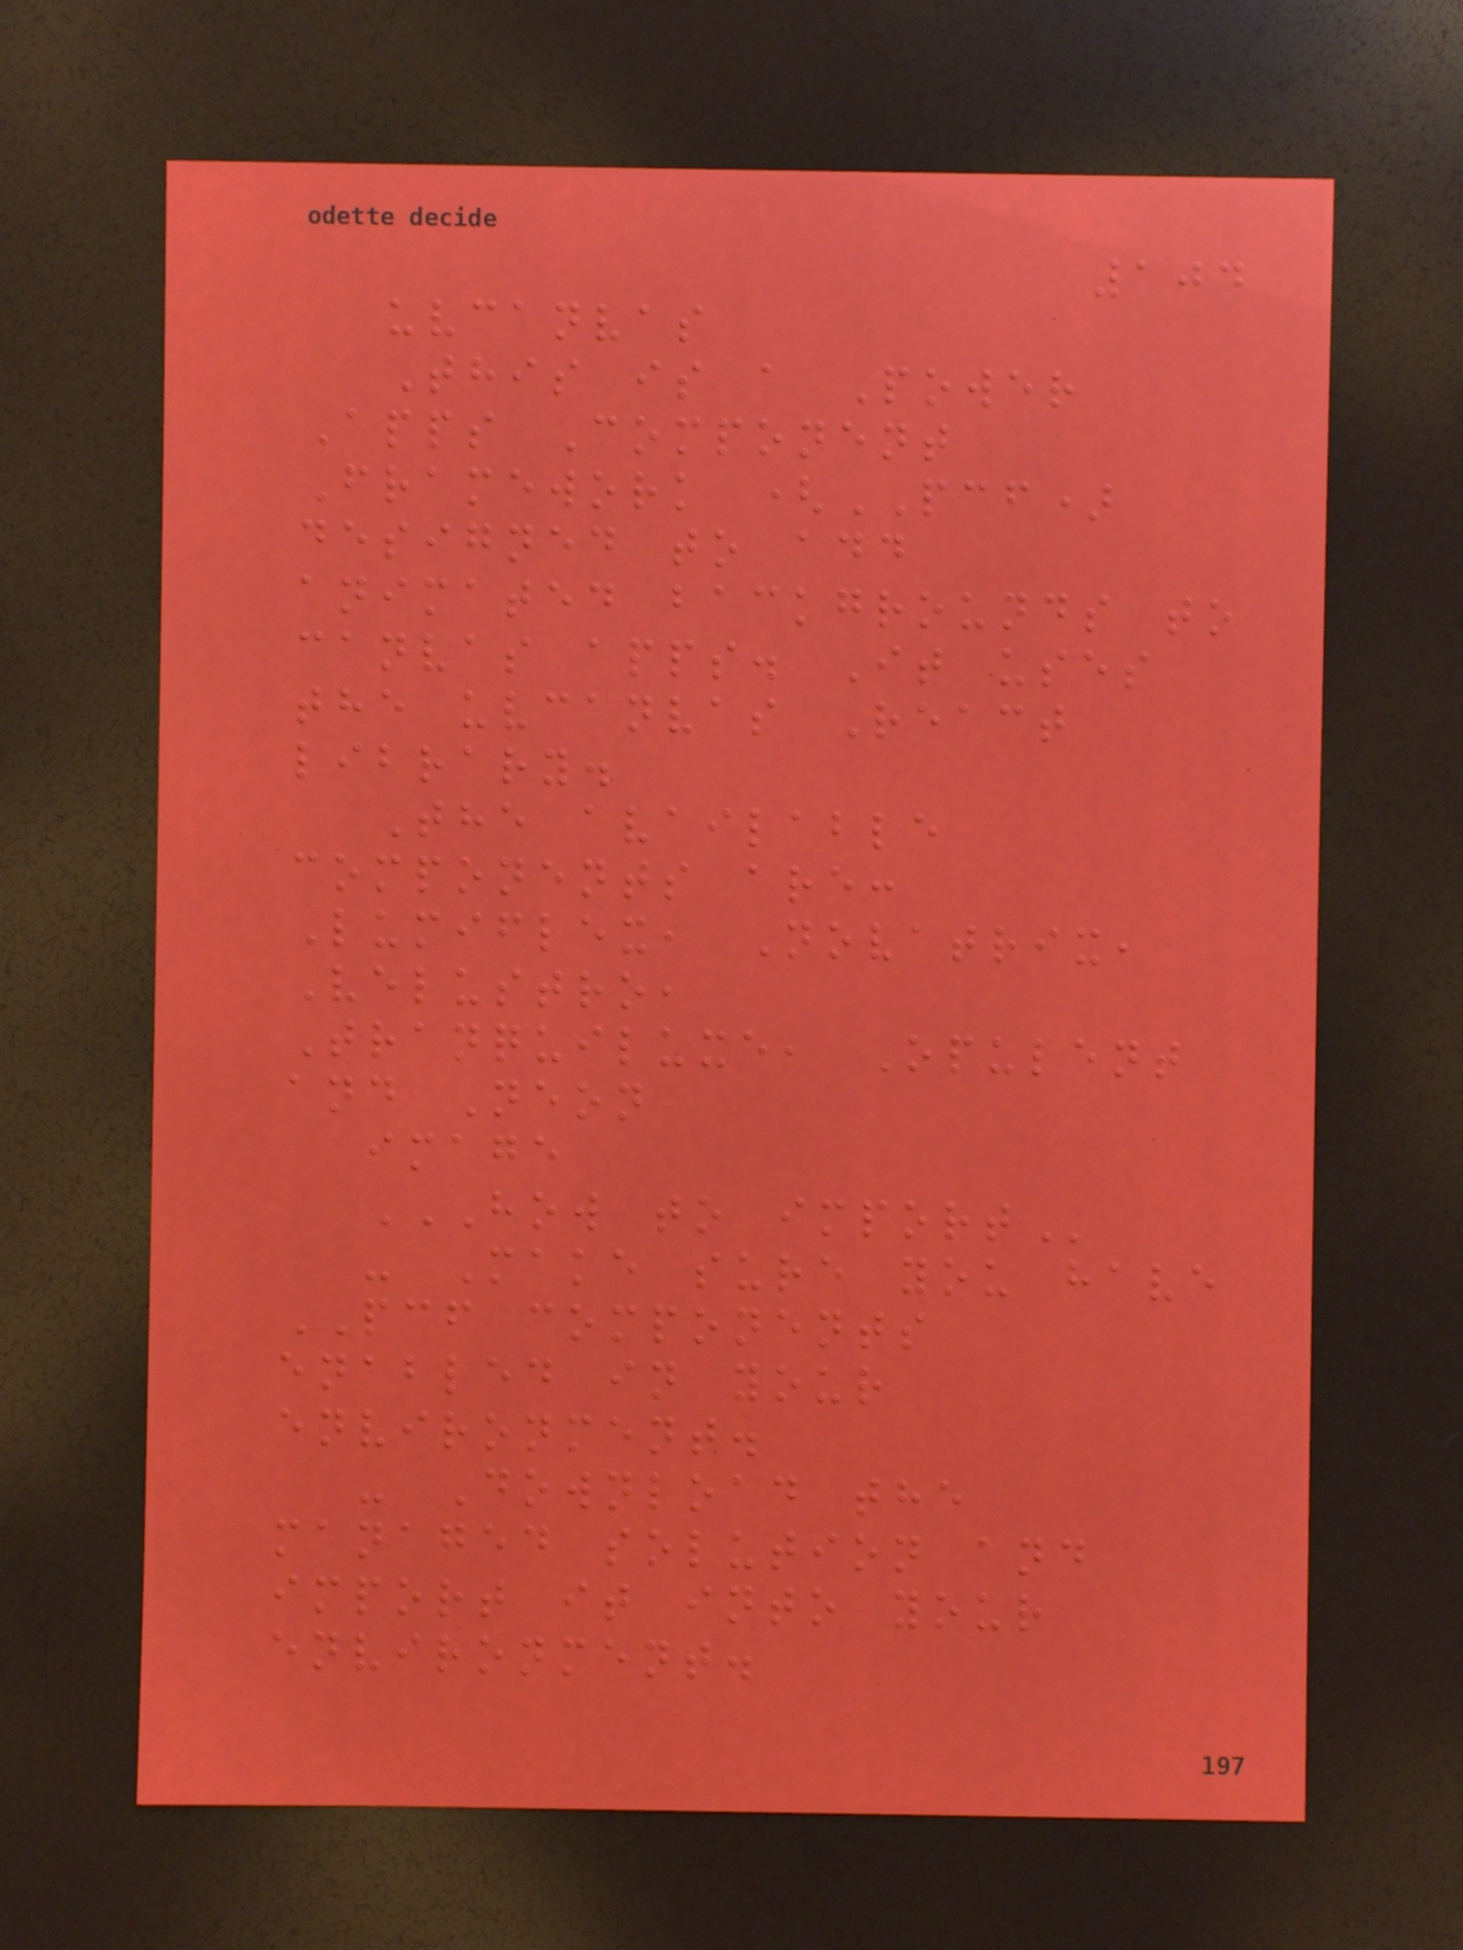104
uvcanvas
This is a Power
Apps Component
Framework (PCF)
designed to add
animated backgrounds to
canvas apps. It uses
the uvcanvas React
library.
The available
components are:
Lumiflex, Novatrix,
Velustro,
Tranquiluxe, Opulent
and Neon
image
HOW TO IMPORT
- Make sure you have
PCF components
enabled in your
environment.
- Download the
managed solution and
import it into your
environment.
